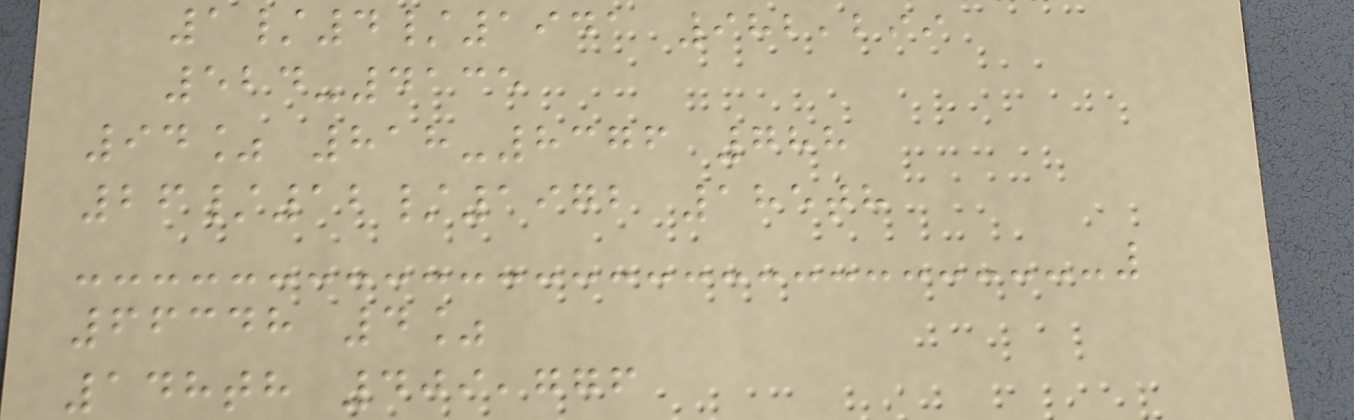1/4/1941 982,299
524-4135
94% 818-8376 788
26/12/1972 185th
66348 4%
148th 409,776
